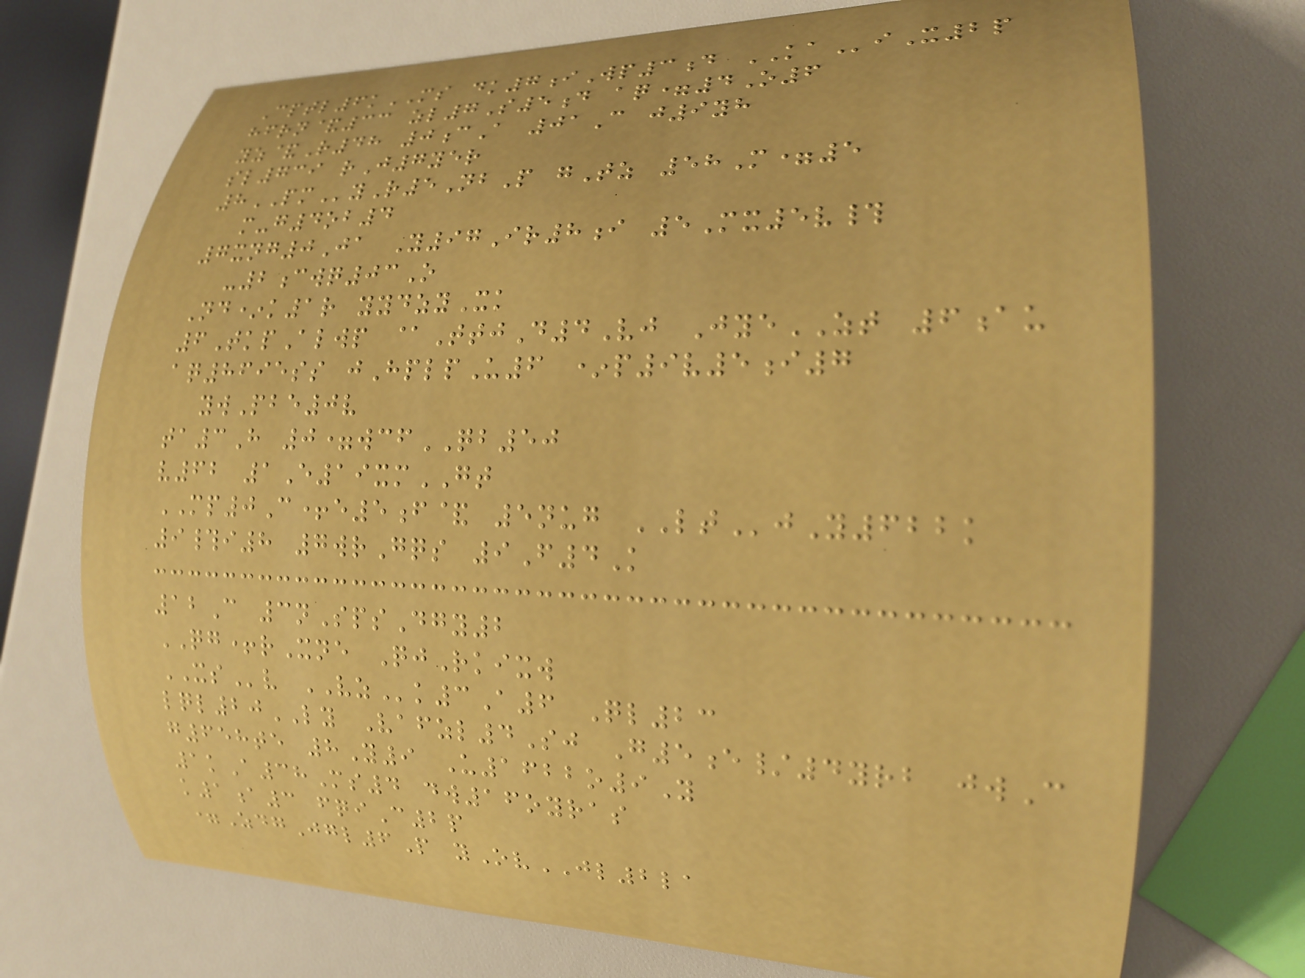Cptl6kMS dk7iWp3d KAiX2p
hfrn&33 zl7S5d aq=4O6
yz&R48 0cA 01C j9yh
sl739 rJ7yer
8PMyR5NbP gTz 58M=5
m-g4ob4
7xng0Ja Y97Ir8i 5Mx5v#
-2cwq03O
Nd*k1r yydzyXk
6TkpAlwp @TtjD4Vj JyeZT 6au
aq8695ss jHplpU6 *p9v5i7
ywPbe0v
ta3H 0=wcfQB50
v62 1E19xmGT
MP0C+e5f& 5nug LTjY622k
9#i8 7wrGqs 9F4K
12C 3nSpsDgy2
QG+rXne QjRkixw
XSv VZk3A6 Ql23
lql20LY Vafzl4Sj G5e/4yrb jwC
g658te 8Y9 U1622o9Y
1kA38Ms4 dw16oyras
k1a3 fqiC2p
=ZdgJgl6P yOvJL2la
